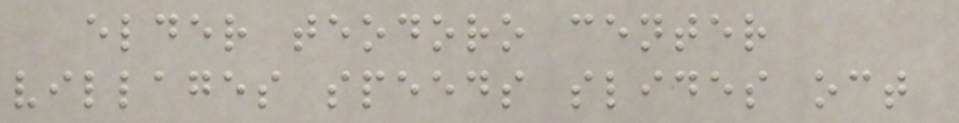elder teodoro center
villages speeds slides oct
